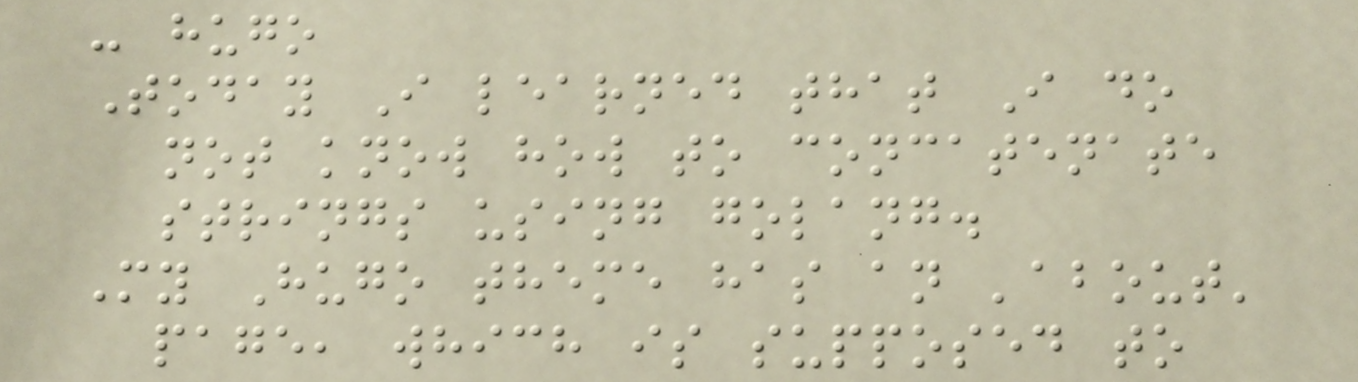- hugo
Today I learned that I do
not know how to concatenate
strings using golang.
My Hugo theme has an 'about'
page, which is supposed to
